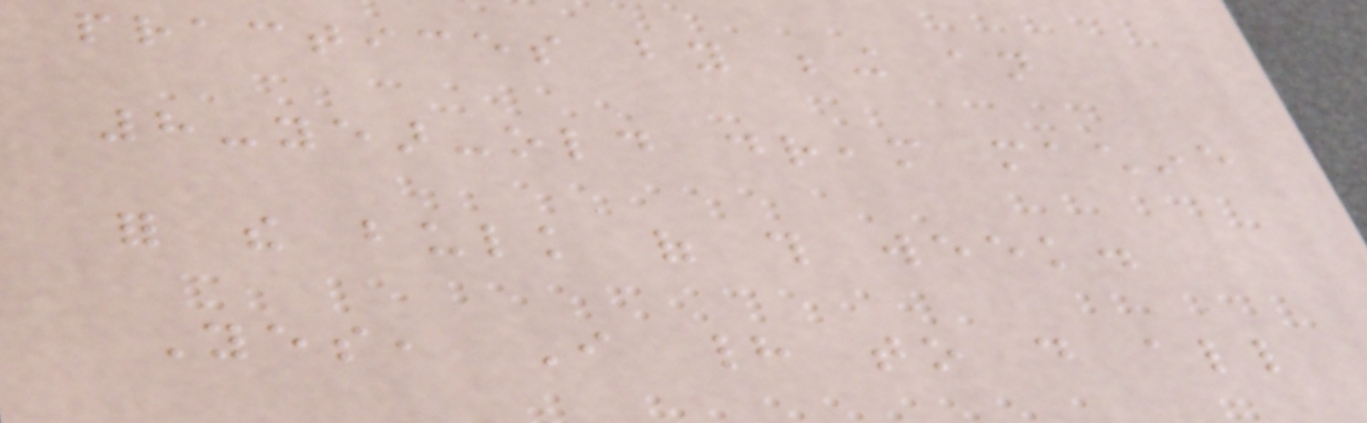practices by being an
8-year-old dream machine
for the bulk of this week.
Yes, I had to do all
